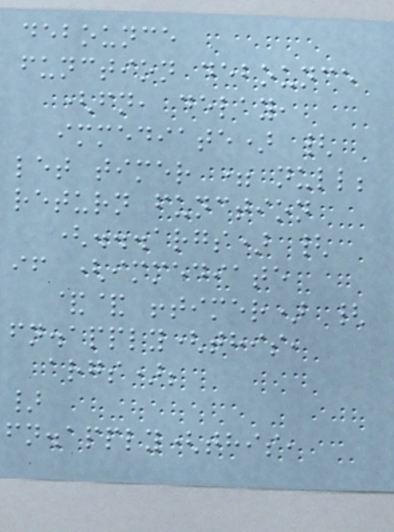debounce
function debounce
(fn, delay,
immediate) {
let timer = null;
return function
(...args) {
if (immediate
&& !timer) {
fn.apply(this,
args);
}
fn.apply(this,
